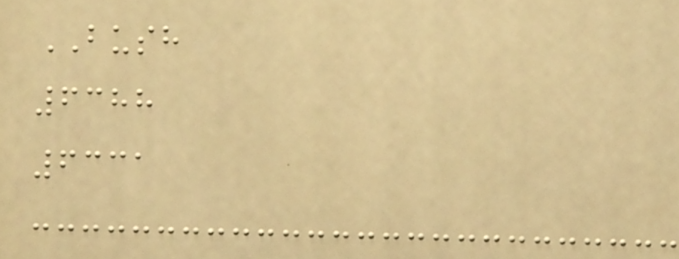BUSH
6388
6331
